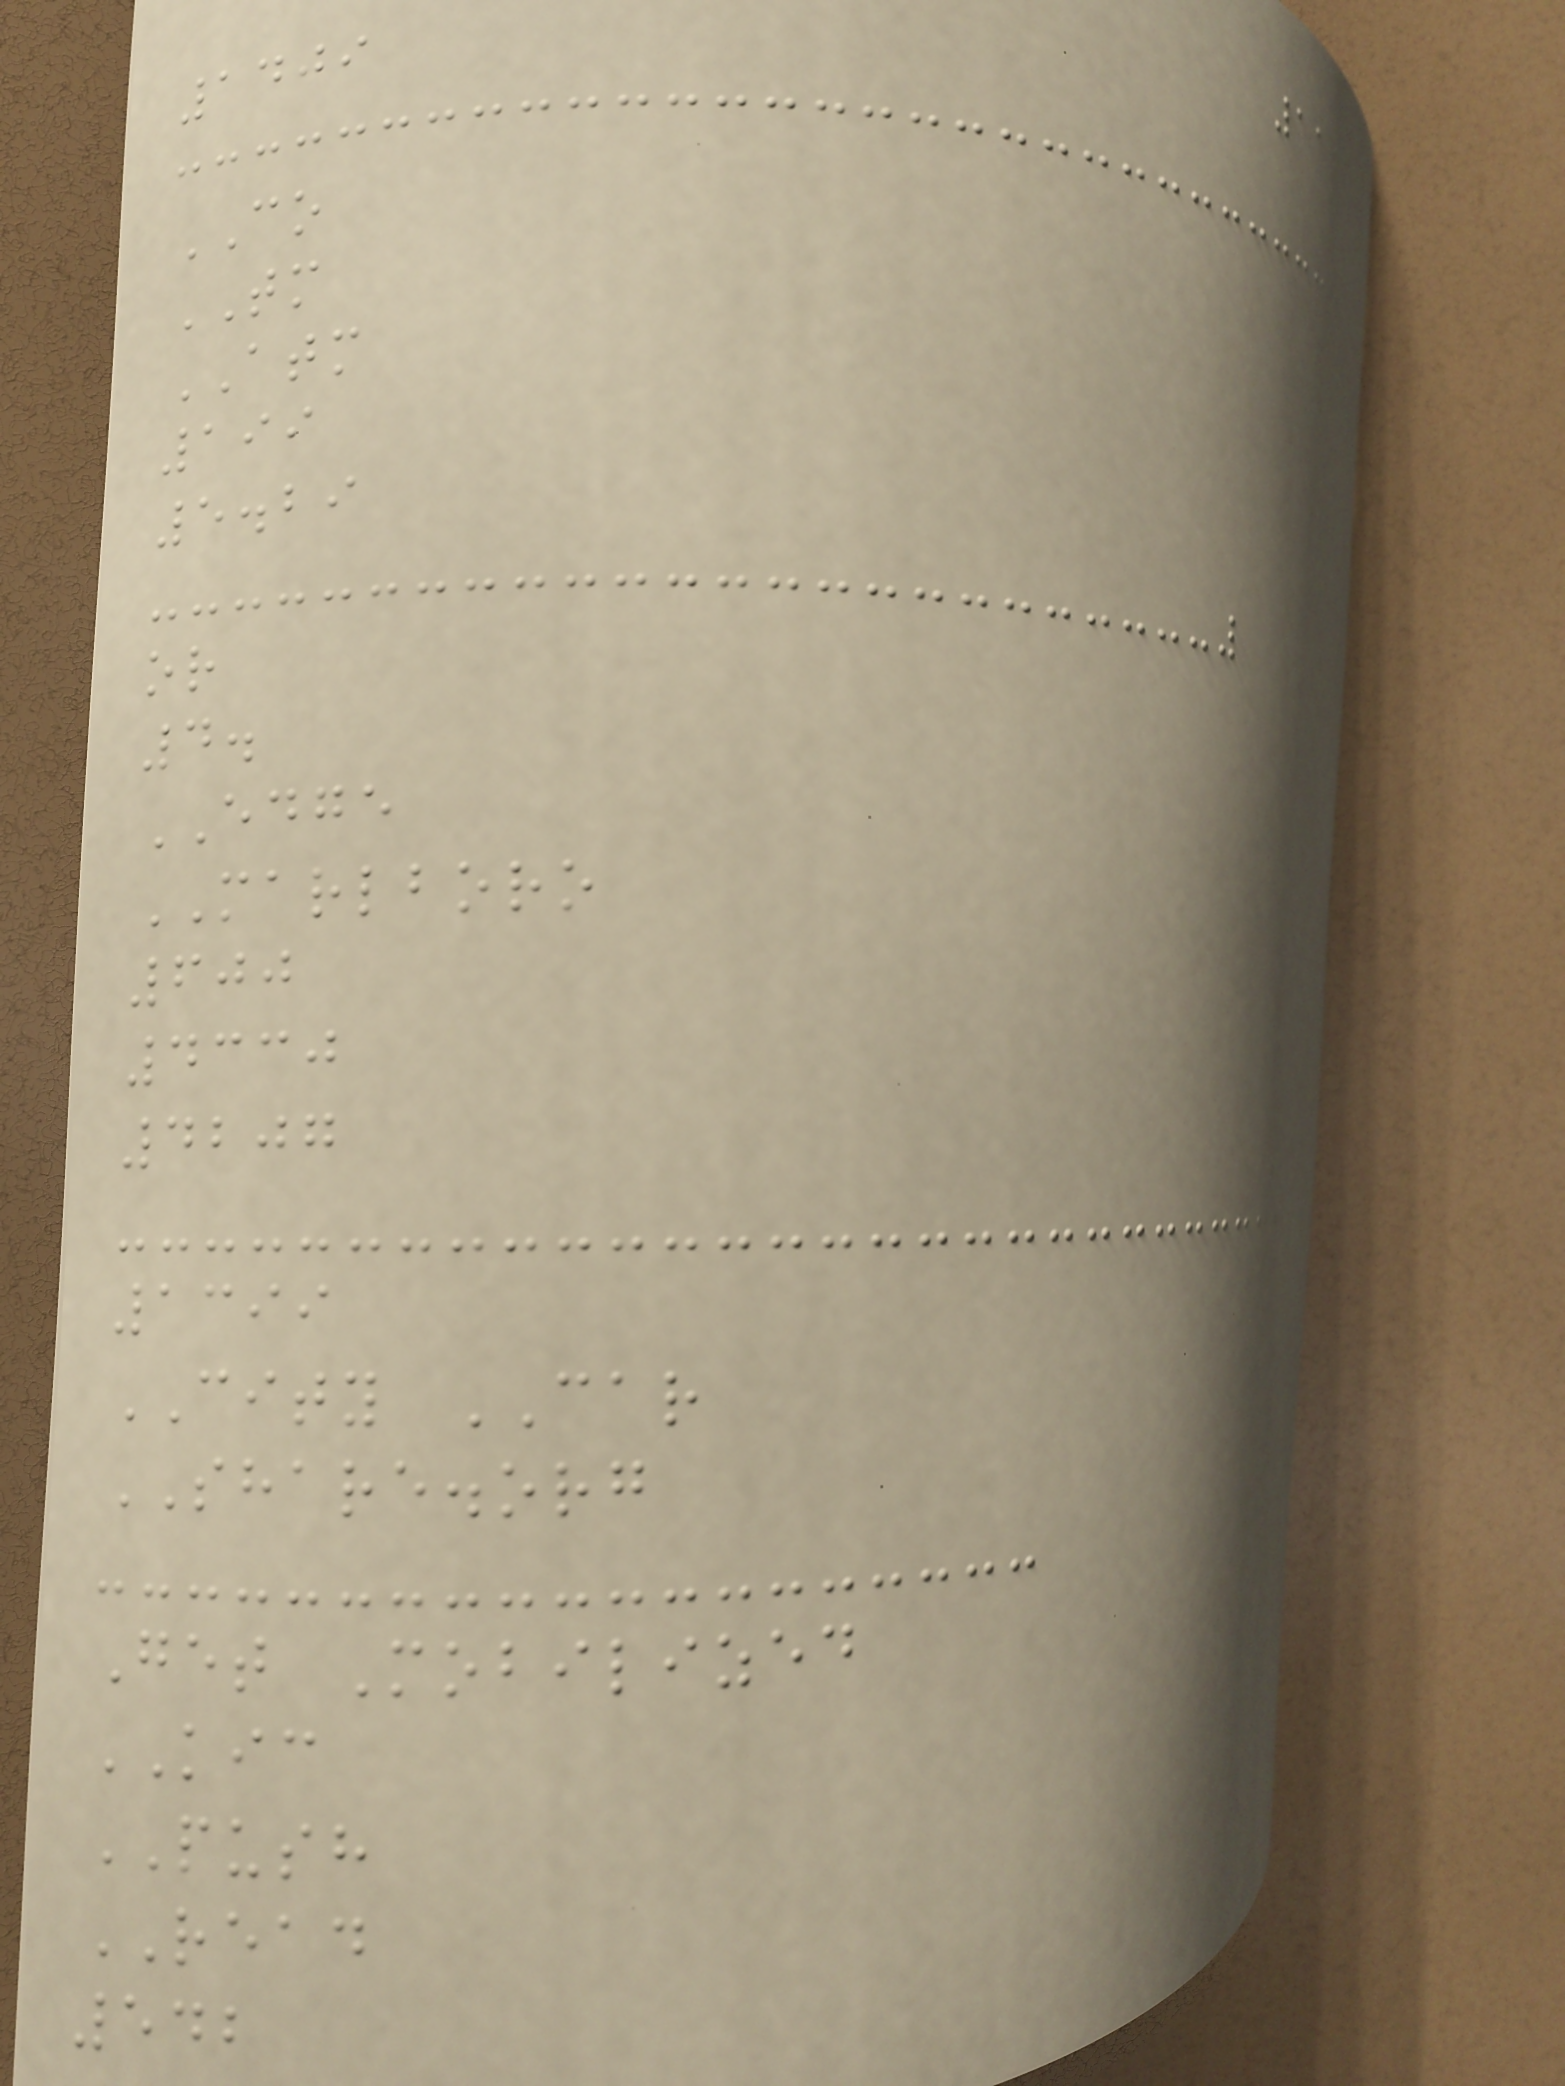116
1409
CO
TM
ATM
199
5.29
or
4.
EDGE
MARLBORO
600
4330
4207
1399
CITY CAR
SHARE.org
Get Mobilized
KIC
PUSH
READ
542
